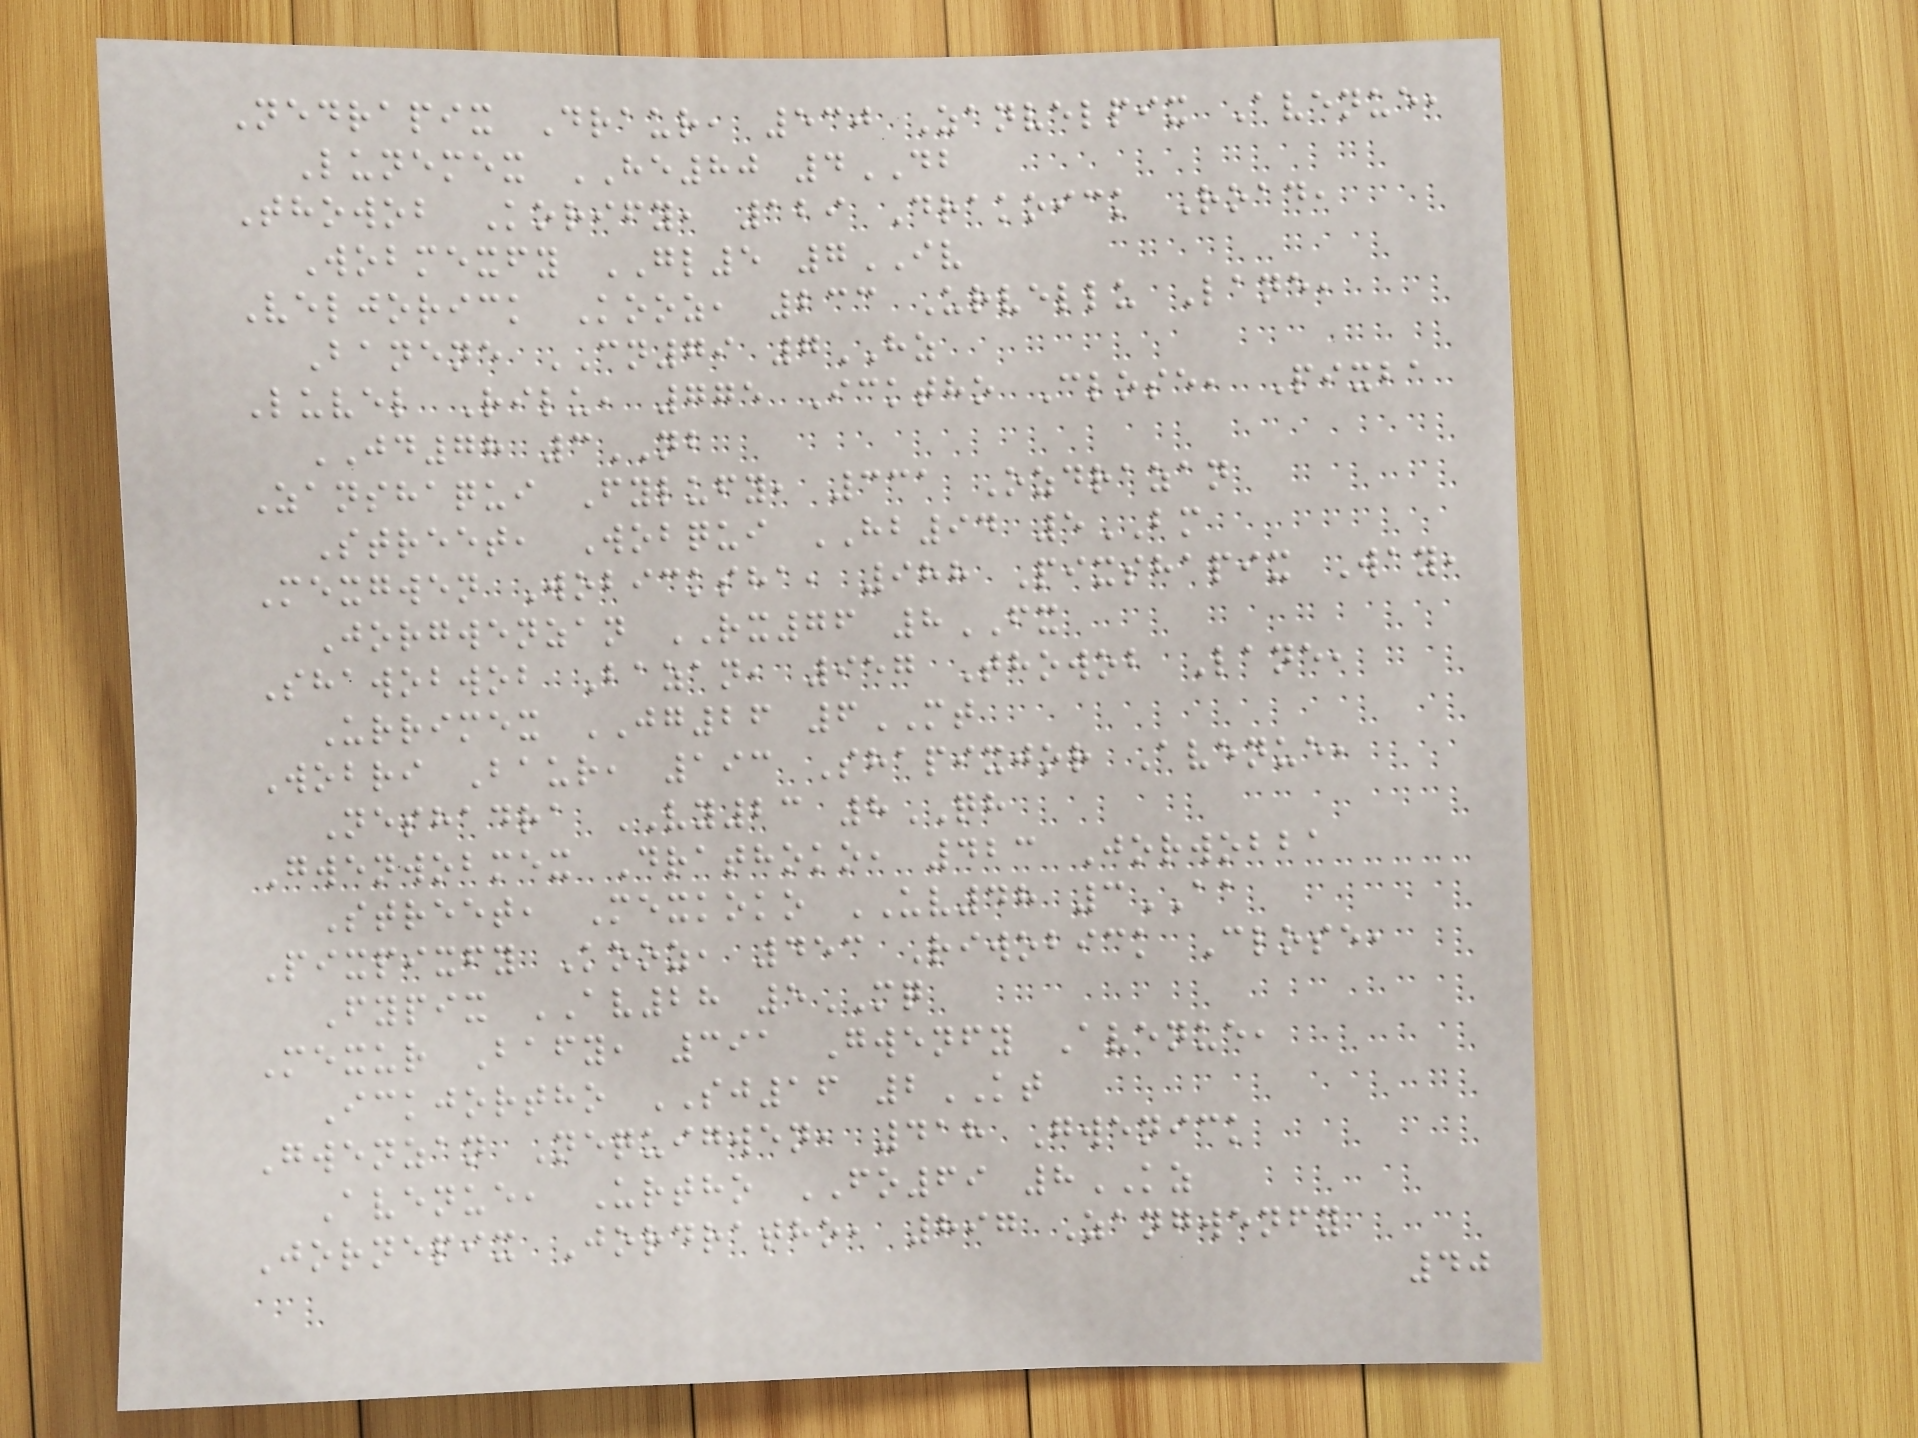Nedrapix Draur, 530 Zanvelpix Avenue,
Lunemex HE80 4DB
Thowob Korify, 129 Drakoick Road,
Wobmexfy GL5 7IV
Veljorick Kooz, 233 Urvellu Lane,
Banene CN79 7HZ
Luvel Rilu, 775 Icktho Close, Pixba
JD78 3NB
Zanshaqui Fylufy, 331 Ozdrazan
Street, Wobqui HB94 5BM
Mexgwen Wobicksha, 988 Pixshapix Way,
Jorgwenzan RX76 8FX
Shawobwob Bazan, 957 Thowob Lane,
Urrimex JG26 6MT
Wobri Baur, 193 Shapixjor Avenue,
Neshadra VY23 8QH
Gwenwobmex Drathoko, 423 Jorwobba
Street, Mexkoko UV48 3AA
Pixpixfy Kooz, 453 Riwobick Close,
Fypix AV28 5MQ
Mexur Bafy, 391 Gwenfy Avenue,
Ickjortho SJ16 2KT
Gwenzan Nequigwen, 418 Gwenick
Avenue, Urtho FO69 8KZ
Jornepix Jordratho, 897 Zangwenfy
40
